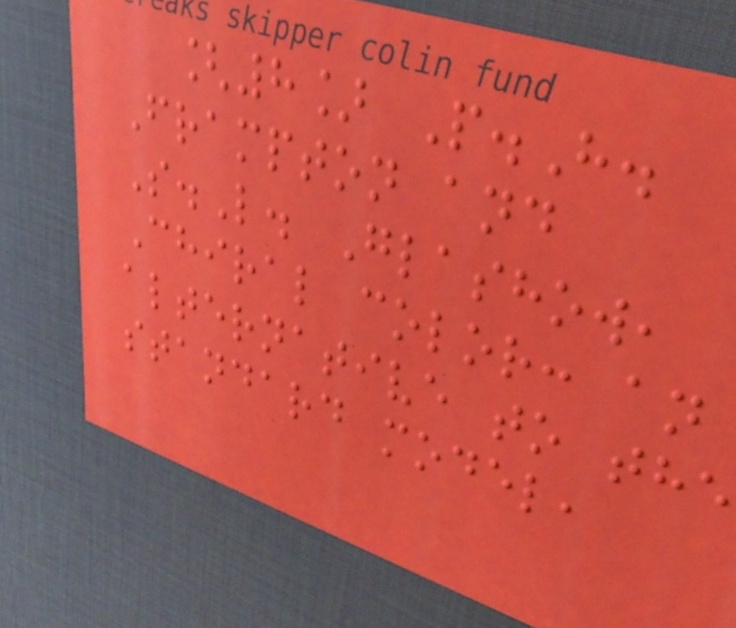[8] P.H.
Frampton and
S.L. Glashow,
Chiral color: an
alternative to the
standard model,
